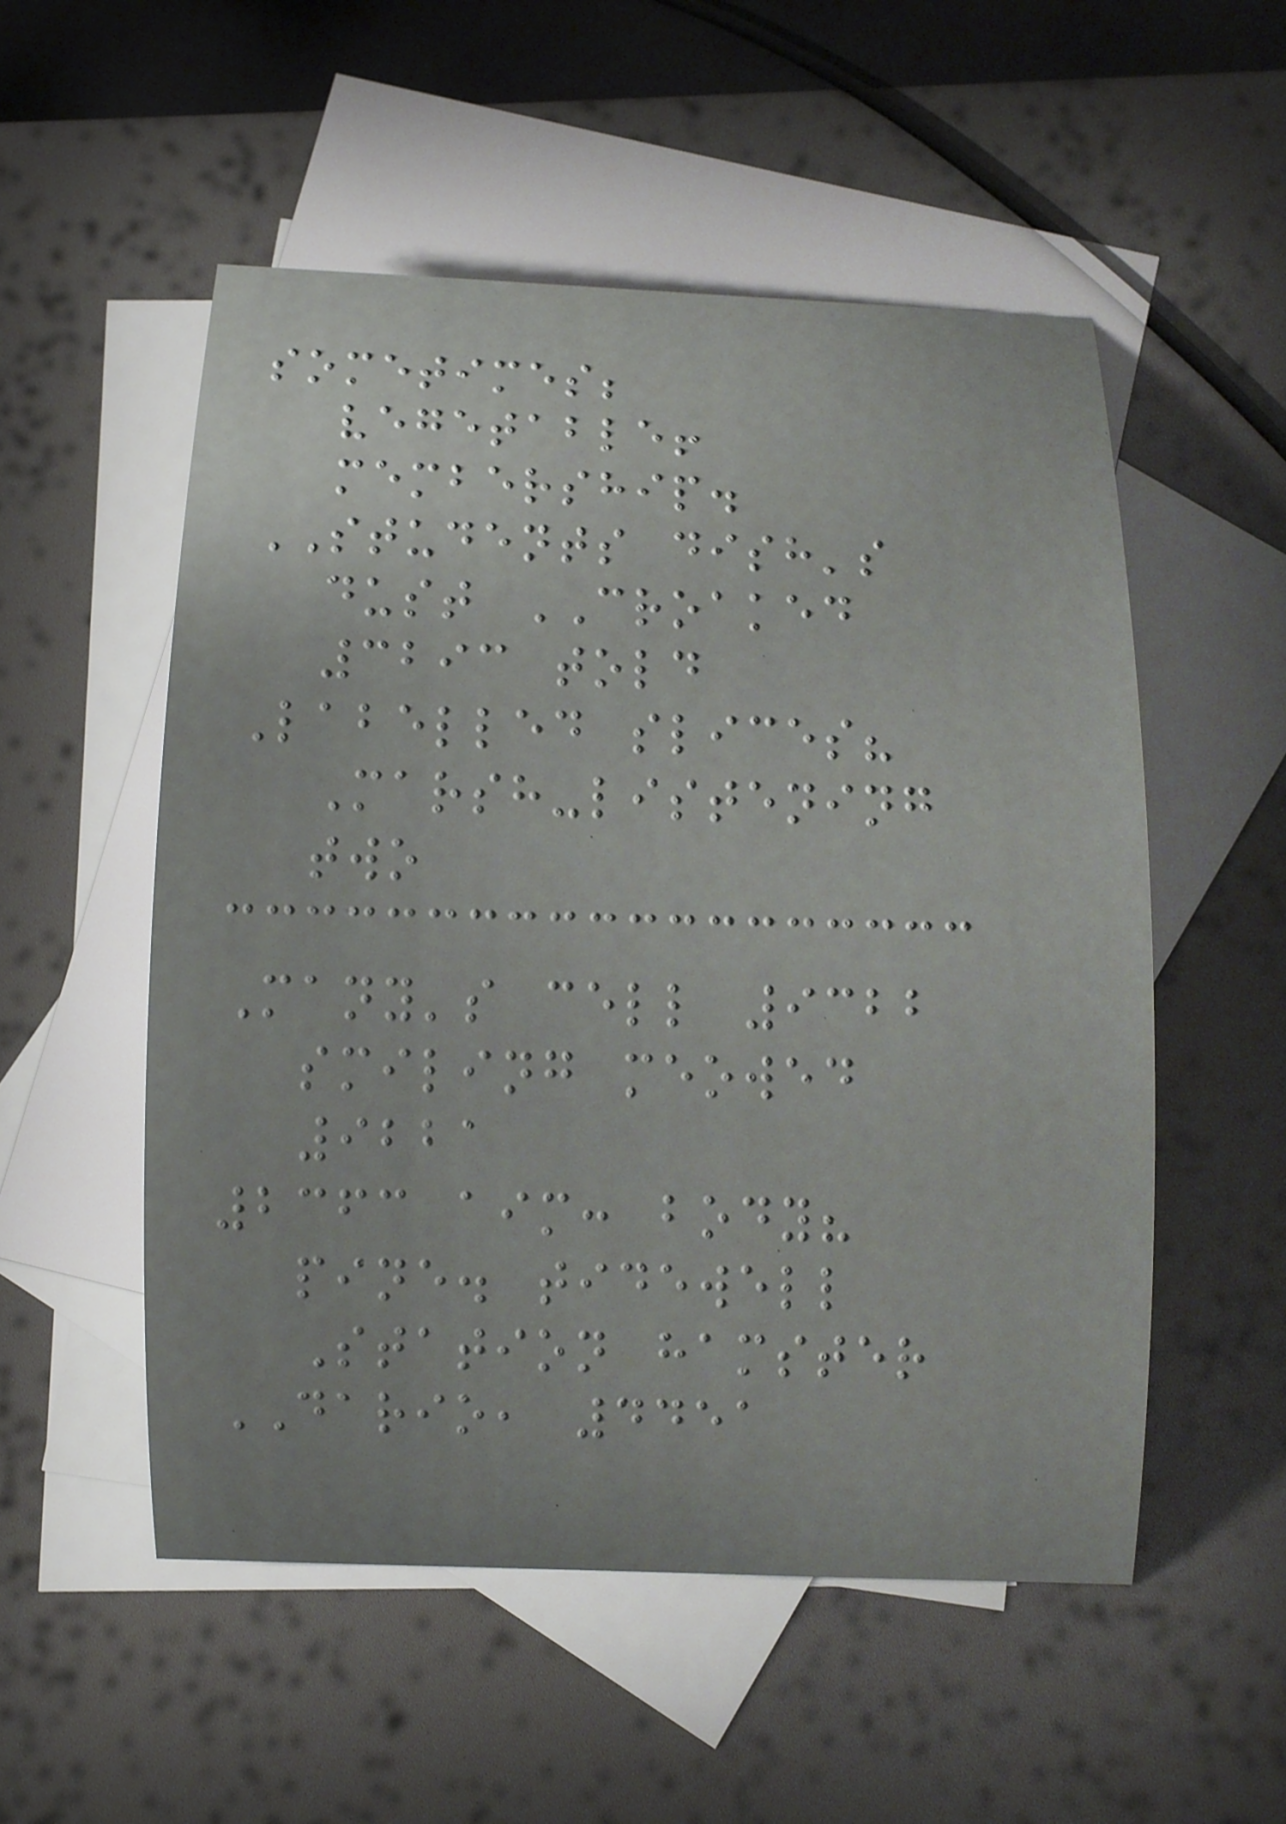sometimes;
vegetable!
membership.
STUDENTS dish's
dust CROAKED
3293 told
Labelled slices?
Marsh-listening
two
Many's cell 9322
smiling meowed
9221
2363 aim: body?
pine. tidewell
Station hamster
DARIO, 4451
